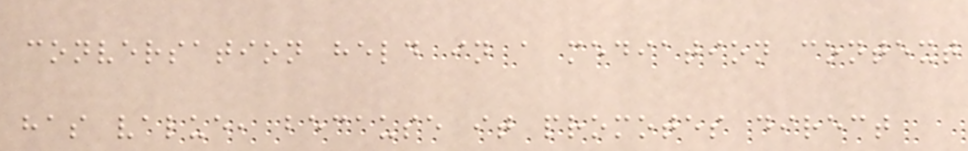conversation held in a mediation context
has value, because it promotes direct
